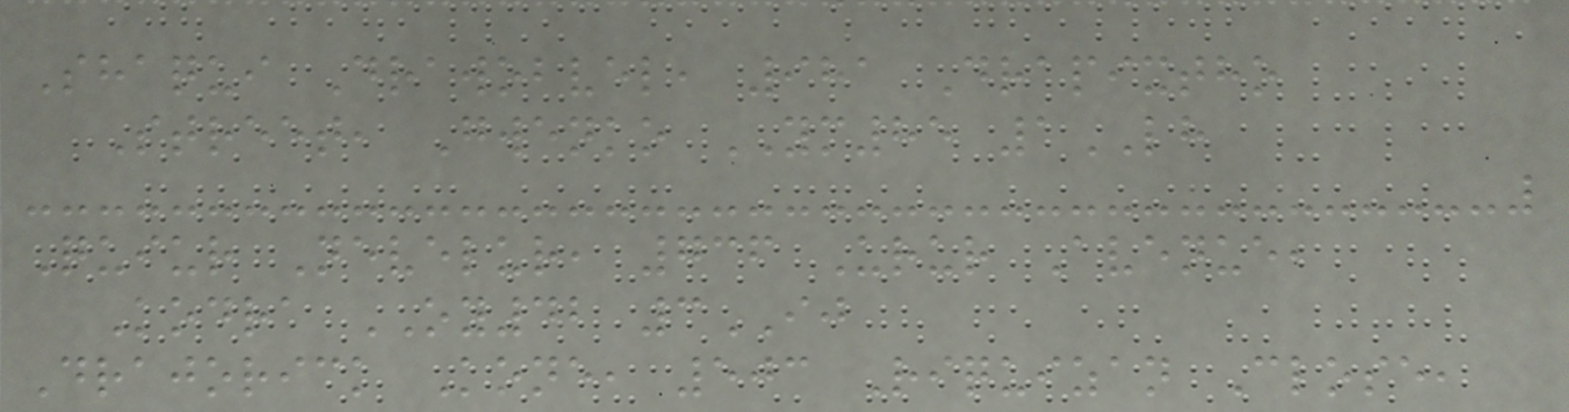Shaqui Drawobvel, 981 Drapixtho
Street, Gwenko YM85 1LH
Quiur Nevelur, 736 Urur Avenue,
Kodra OY42 3IJ
Drajorick Kone, 503 Riquizan Close,
